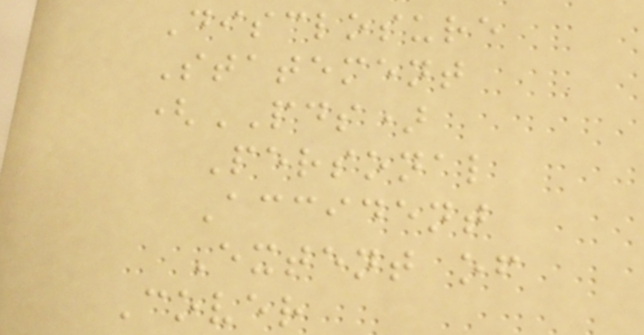Disclosure
Statement
(PDS)
Personal
Accident
Extent of
Cover
